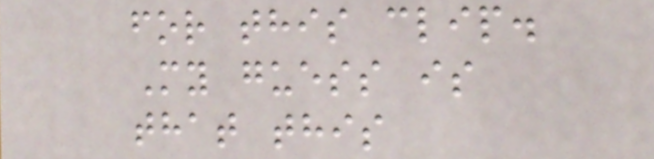for this clip.
My guess is
that this
